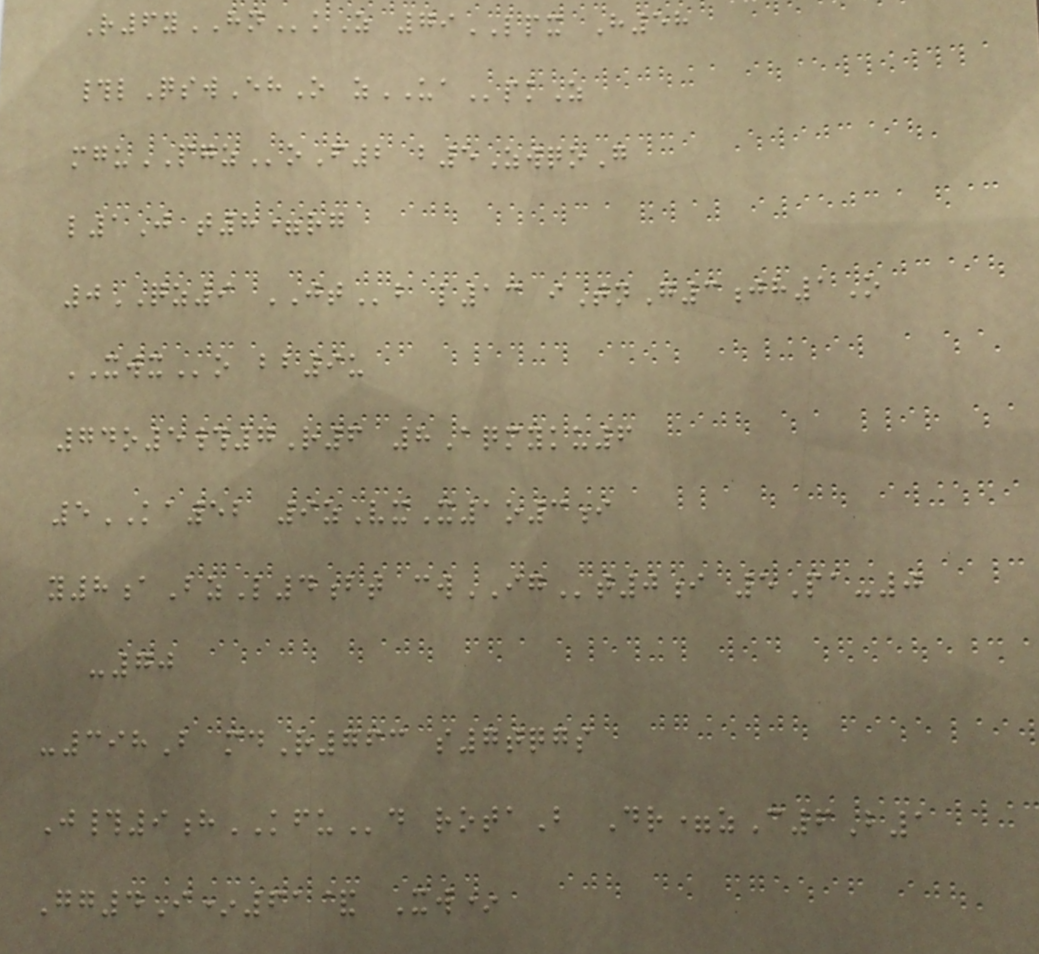R6yHNkZ 79LPX H58
#lQswEhO zUApkZ
mguPGZoF2 b5ZwqoG
l1J t8=rg
0QZ9 JTb l13 iTnG3jh1O
XWXo bb9u
74o5#7R6 8Aqmyku6
5KA52 9zVxX1o3i
y8aBzL4bt cwIGt0i 5Pa-0
-70
-398B mdR763 s7tqgs
J#9hKFUd rotaB Dr=zC6B1
Gg4I*61& Xw*
